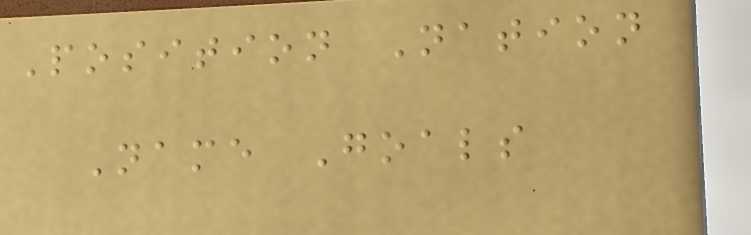Position Nation
Name Goals
